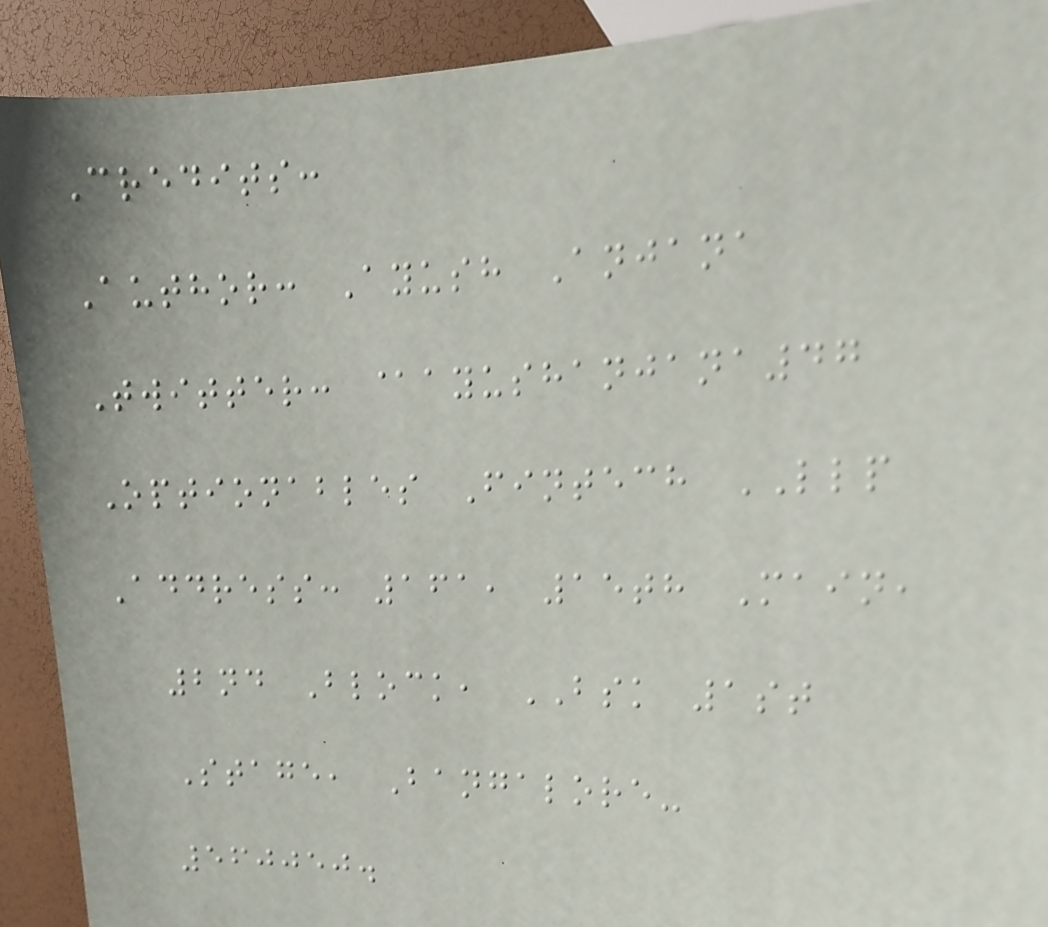Credits:
Author: Ayush Anjana
Twitter: @ayushanjana47
Optionables Fintech LLP
Address: 161, 15th Main,
2nd Block, BSK 1st
Stage, Bangalore-
560050.
